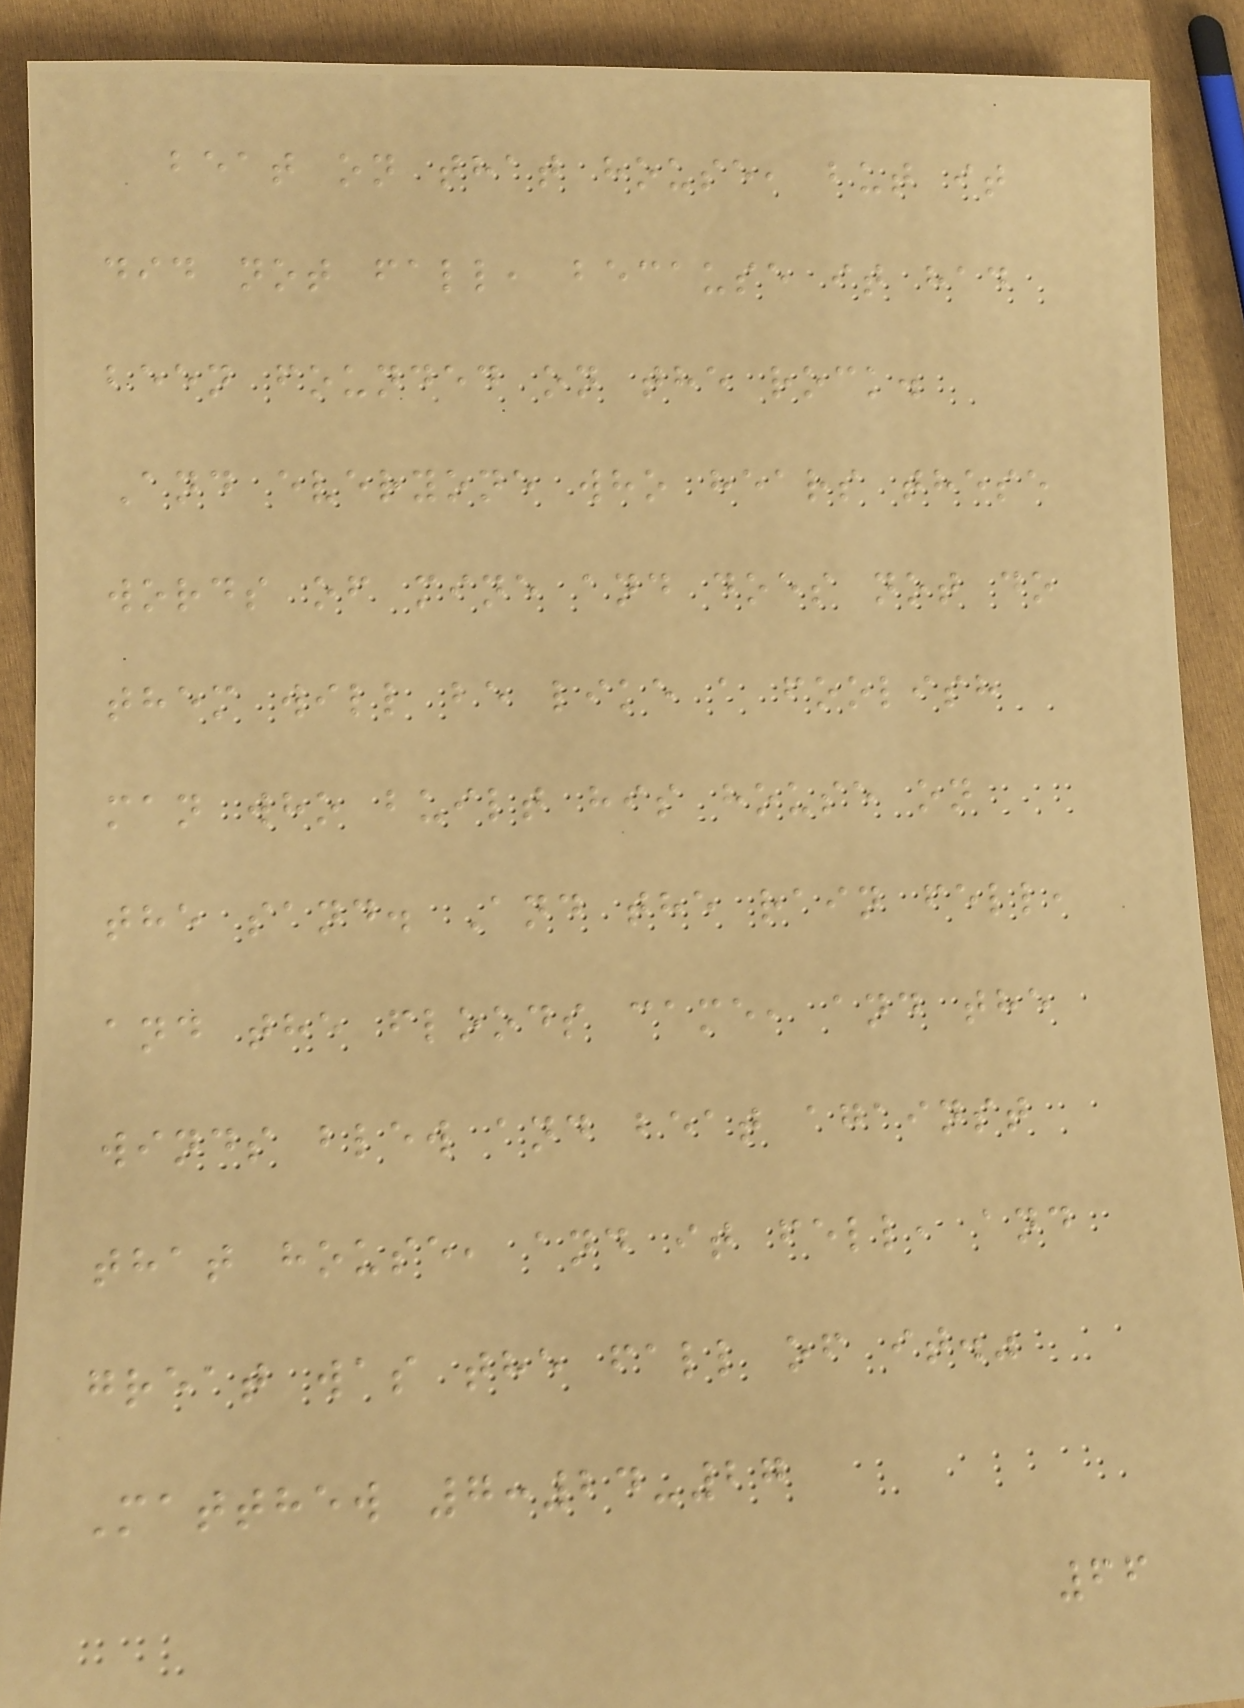beat on that house, but it
did not fall, because it had
been founded on the rock.
And everyone who hears these
words of mine and does not do
them will be like a foolish
man who built his house on
the sand. And the rain fell,
and the floods came, and the
winds blew and beat against
that house, and it fell, and
great was the fall of it."
Matthew 7:24-27
66
